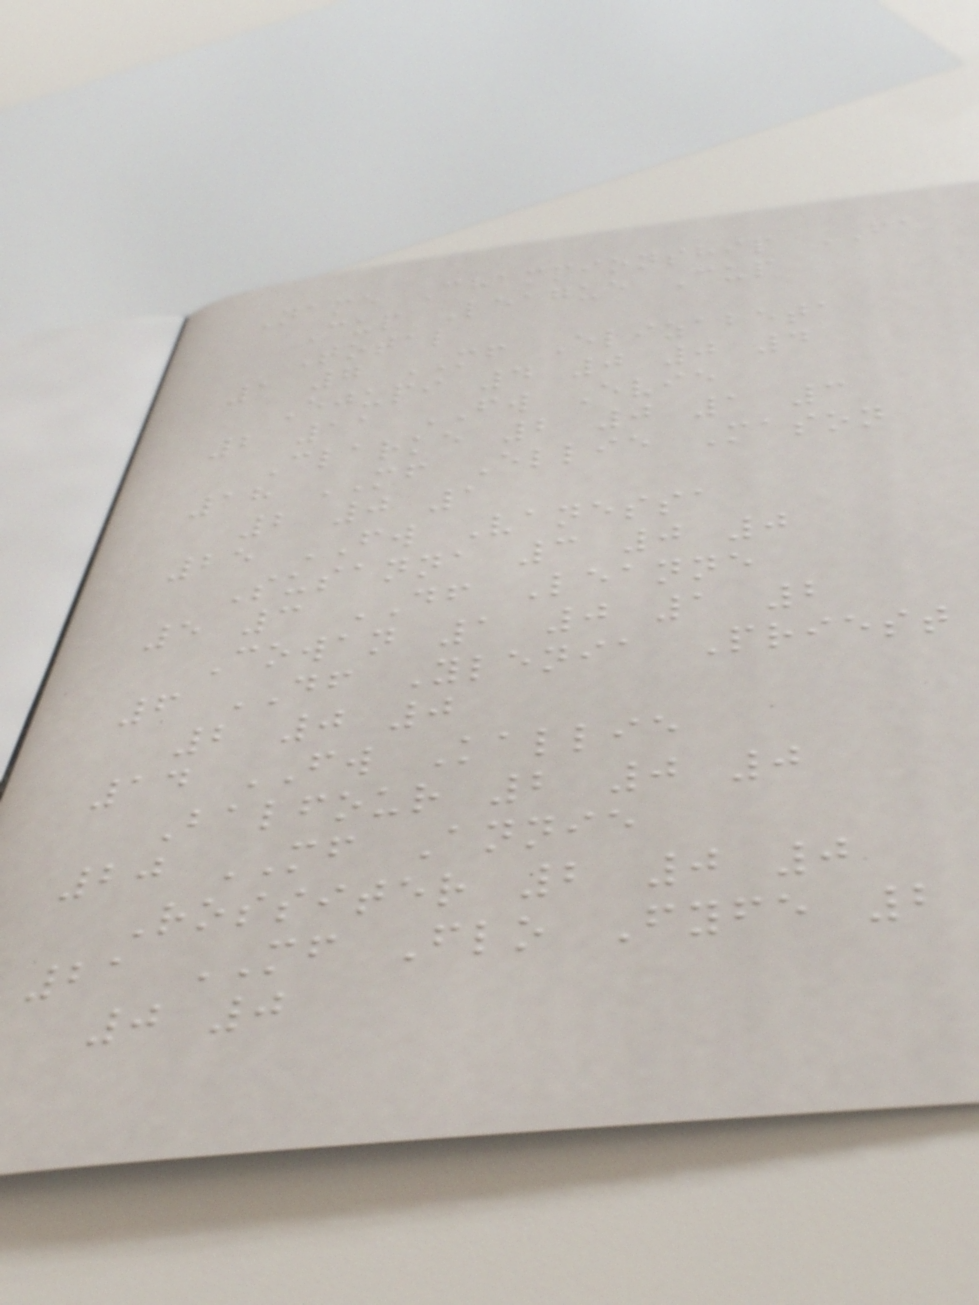Name Championship FA
Cup League Cup
Total
1 7 MF Elizabeta
Ejupi 4 0 0 4
2 11 FW Evie
Clarke 2 0 1 3
18 MF Ellie Mason
2 0 1
25 FW Vanessa
Susanna 3 0 0
5 3 DF Leanne
Cowan 1 0 1 2
6 DF Ylenia Priest
2 0 0
14 FW Kallie
Balfour 2 0 0
20 MF Annie
Rossiter 2 0 0
21 MF Flo Fyfe 2
0 0
